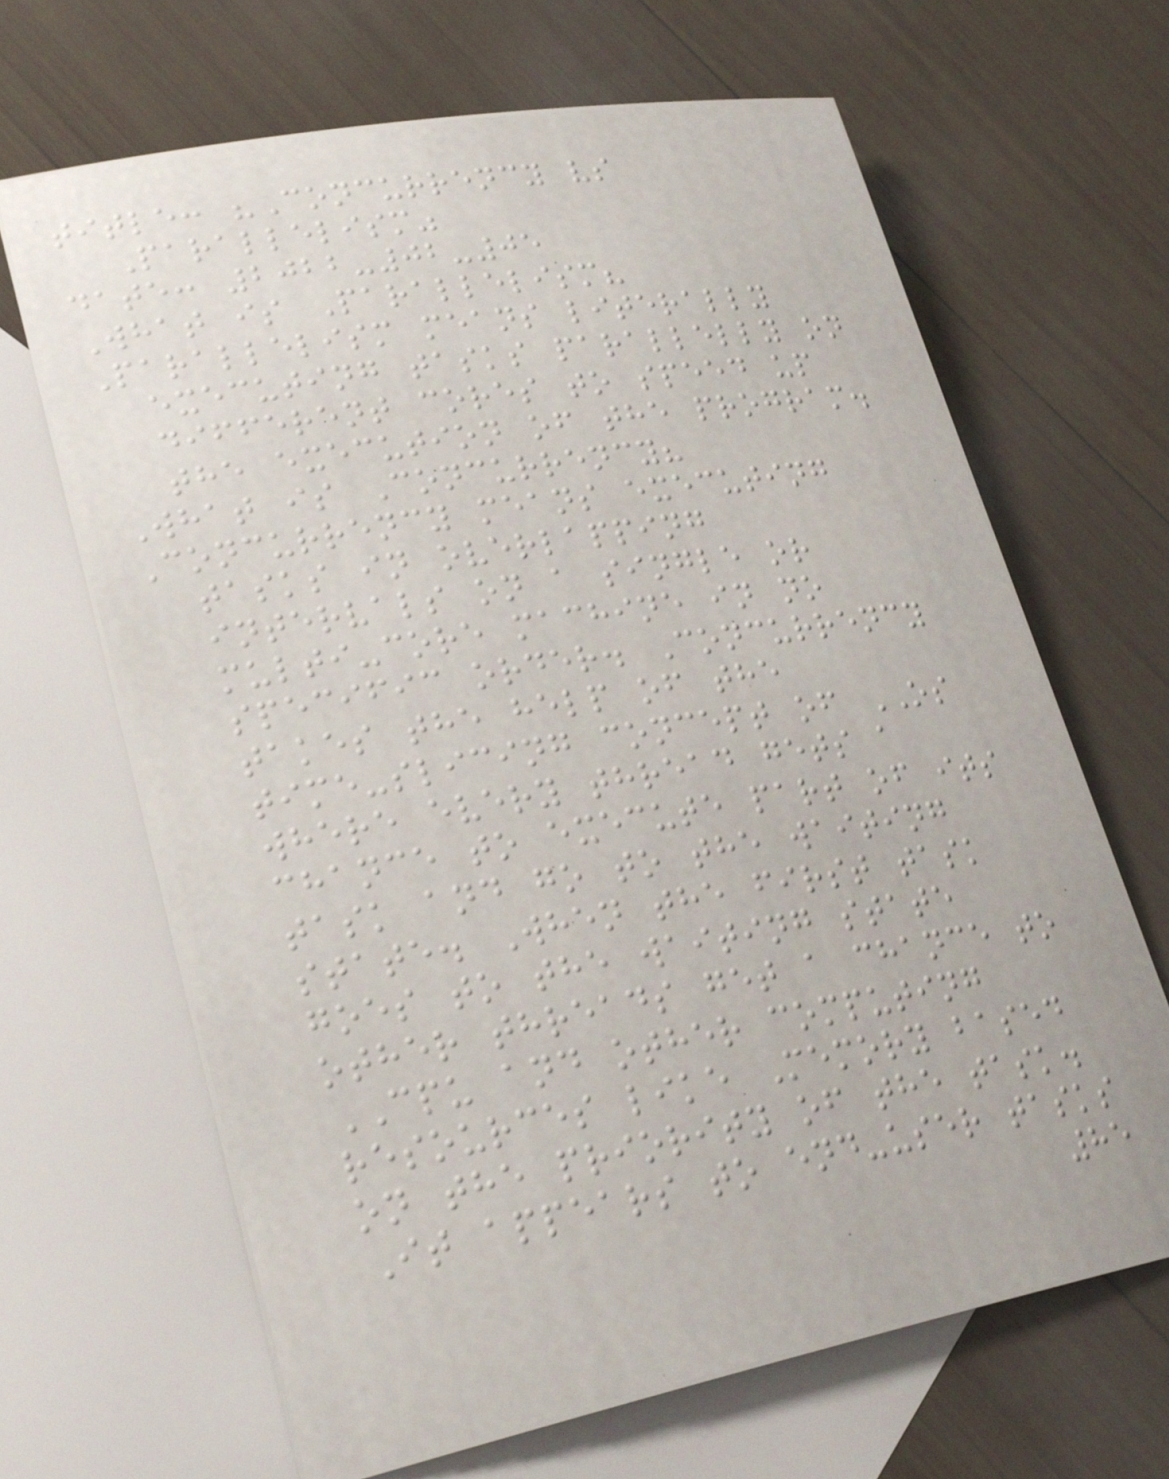title: "Concurrency vs
Parallelism"
date: 2022-02-05
What is Parallelism?
Parallelism means literally
executing tasks parallelly on
different cores to speed up
the execution of the program.
What is Concurrency?
Concurrency means executing
tasks in overlapping
intervals on a single or
multi-core machine in no
specific order. Concurrency
takes the help of the
time-slicing concept of OS
where every thread gets a
chance to execute part of its
task and go to the waiting
state. When the first task
goes to the waiting state
other threads get a chance to
CPU and other computing
resources like Memory based
on the priority of the task.
It appears to end-user tasks
85
